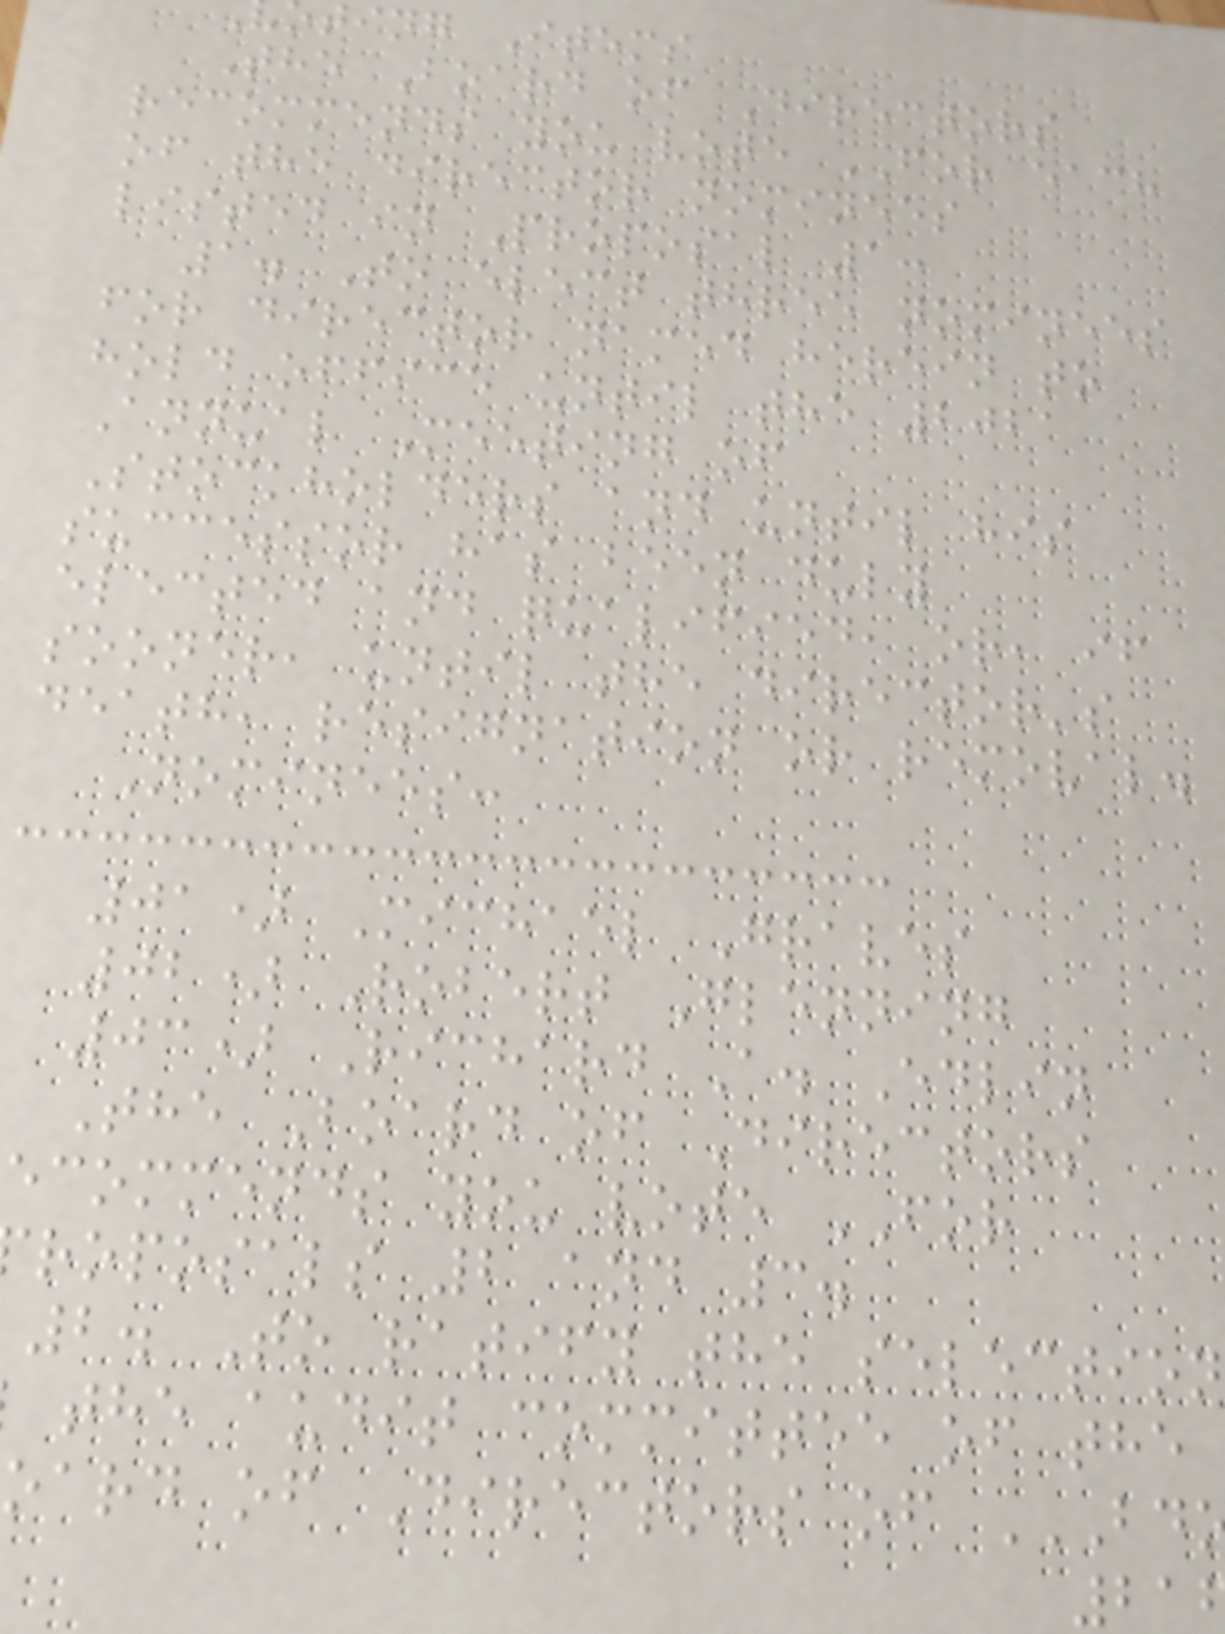ting Items
The Board of Directors
recommends you vote FOR each
of the director nominees
listed in Proposal 1:
1. To elect three nominees
for director named herein to
hold office until the 2021
Annual Meeting of
Stockholders and until his
successor has been duly
elected and qualified, or, if
sooner, until the director's
death, resignation or removal.
Nominees:
01) Michael Graves
02) Robert Glenning
03) Richard A. Edlin
The Board of Directors
ecommends you vote FOR
roposals 2 and 3.
2. To ratify the selection
the audit committee of the
oard of Directors of
